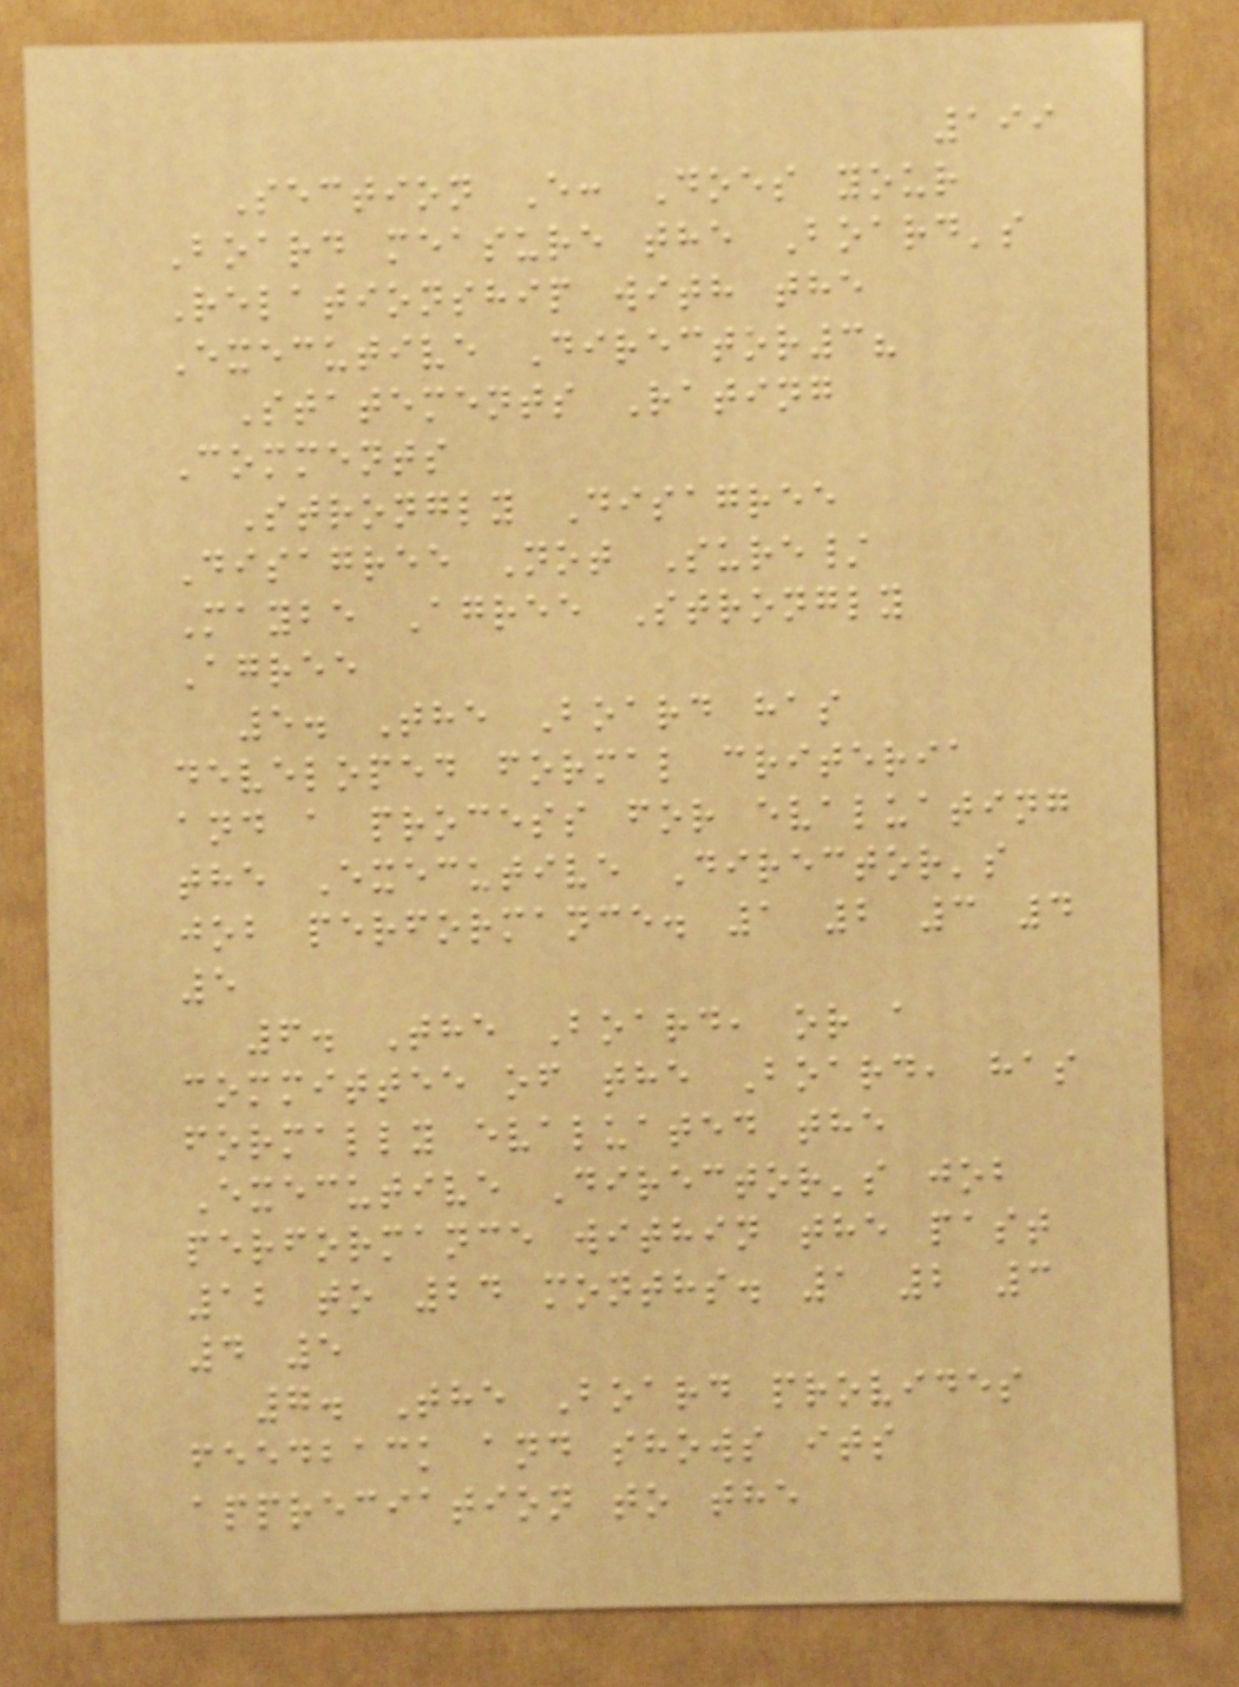199
Section E: Does your
Board measure the Board's
Relationship with the
Executive Director3?
Statements Rating
Comments
Strongly Disagree
Disagree Not Sure/
Maybe Agree Strongly
Agree
5. The Board has
developed formal criteria
and a process for evaluating
the Executive Director's
job performance. 1 2 3 4
5
6. The Board, or a
committee of the Board, has
formally evaluated the
Executive Director's job
performance within the past
12 to 24 months. 1 2 3
4 5
7. The Board provides
feedback and shows its
appreciation to the
